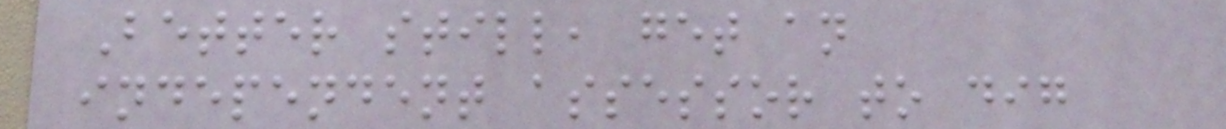Better still, get an
independent assessor to dig
